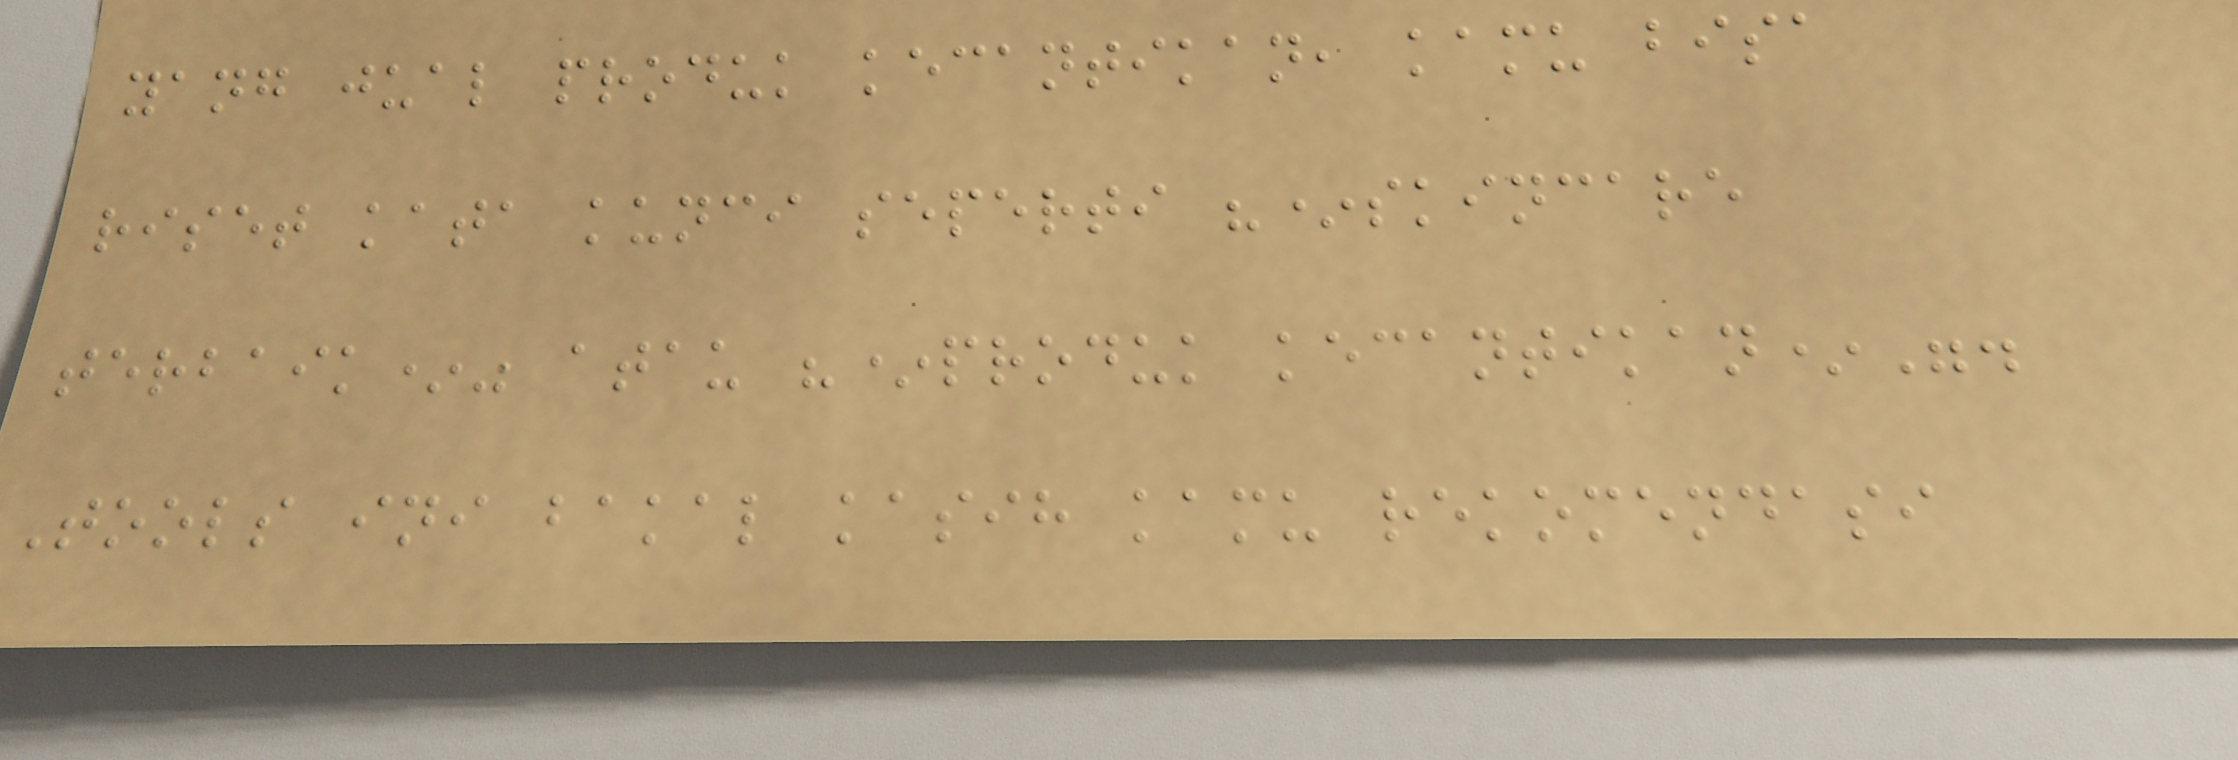yang jual produk kecantikan, kamu bisa
riset kata kunci seperti "*skincare
terbaik*" atau "*produk kecantikan*".
Tools ini bakal kasih kamu rekomendasi
